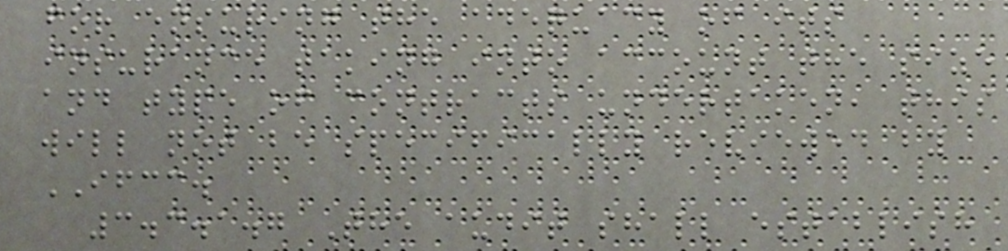for ensuring the adequacy of its
insurance taking into account the size
and type of contracts undertaken, this
will not be specifically reviewed by
IFCC.
3.3.1.7 The audit shall establish
